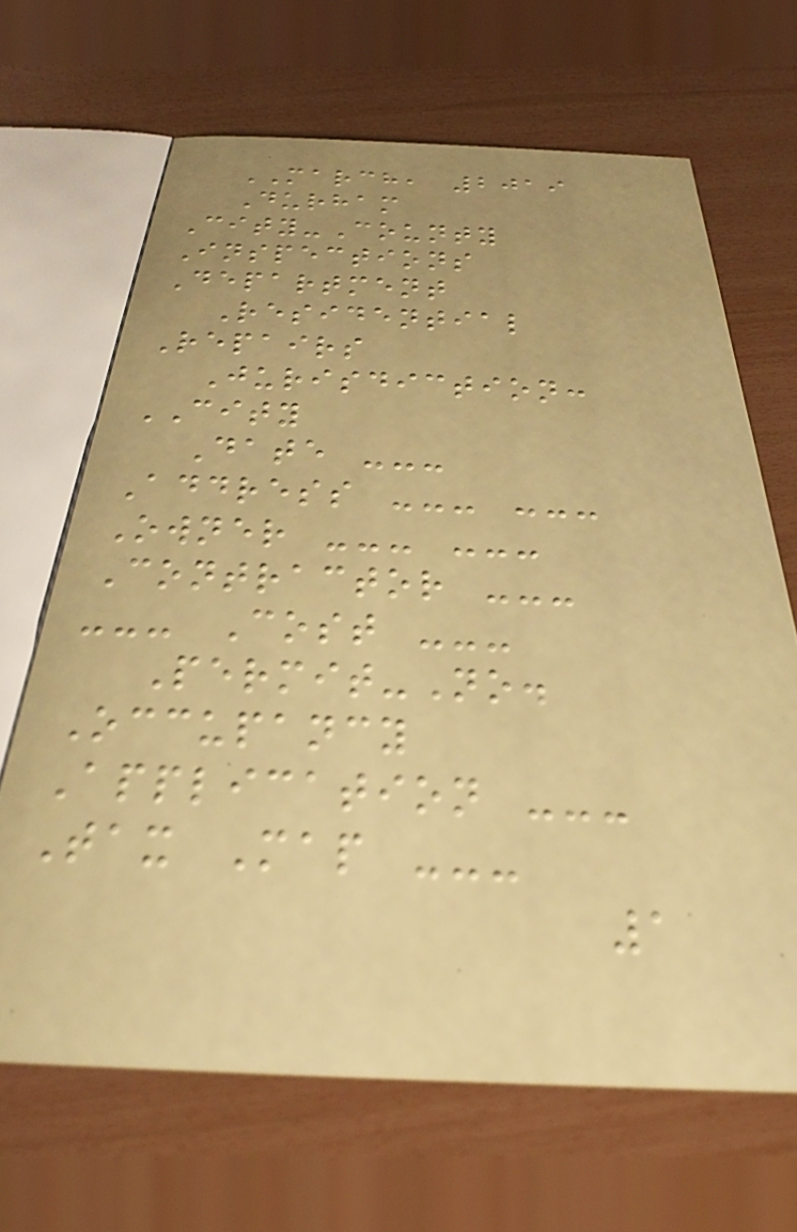MARCH, 2019
Durham
City-County
Inspections
Department
Residential
Repairs
Jurisdiction:
CITY
Date ---
Address --- ---
Owner --- ---
Contractor ---
--- Cost ---
Permit-No.
Occupancy
Application ---
Tax Map ---
1
